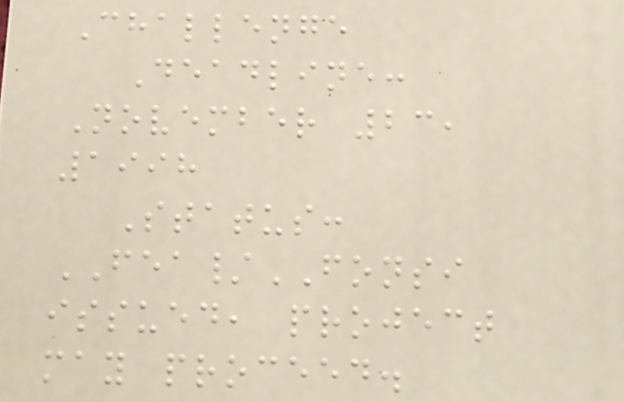Challenge
Deadline:
November 23,
1998
Status:
FEA/FONSI
issued, project
may proceed.
